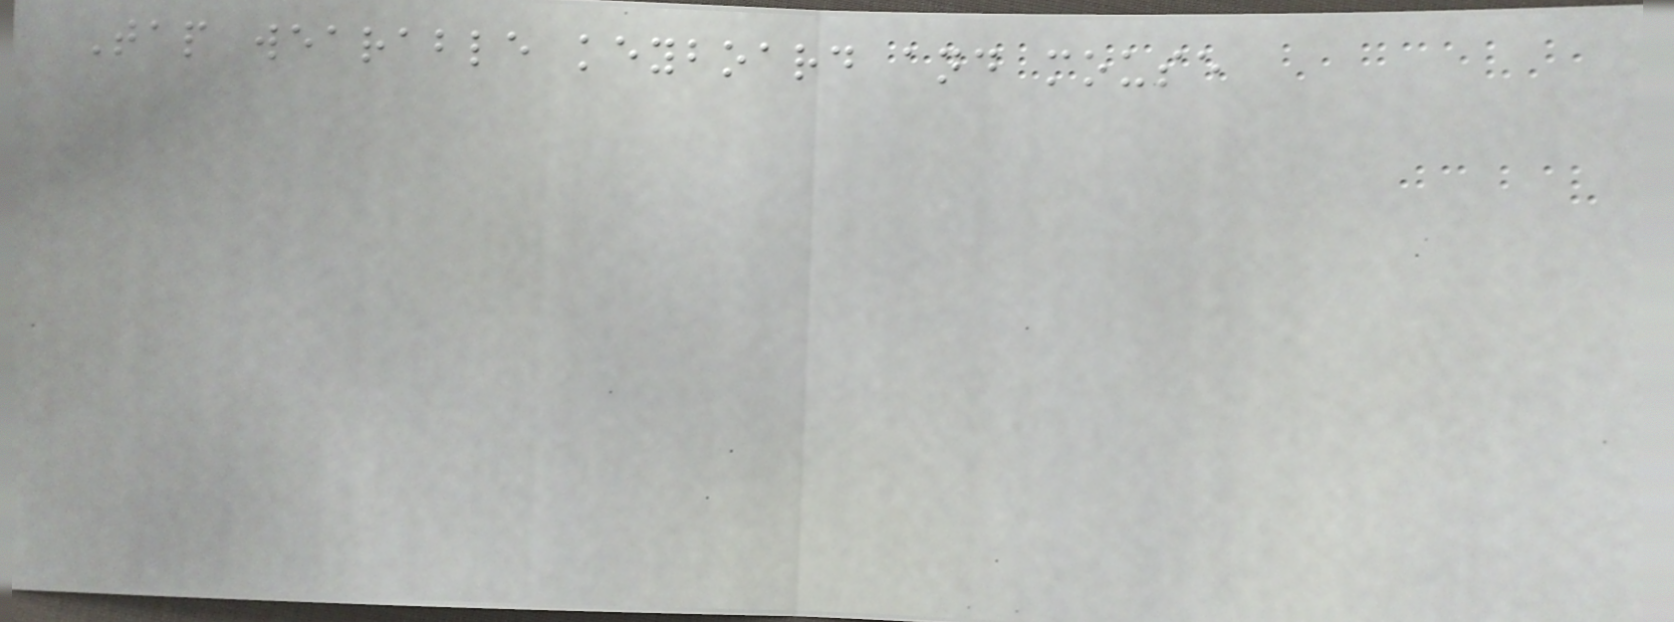Tap wearable keyboard and mouse
